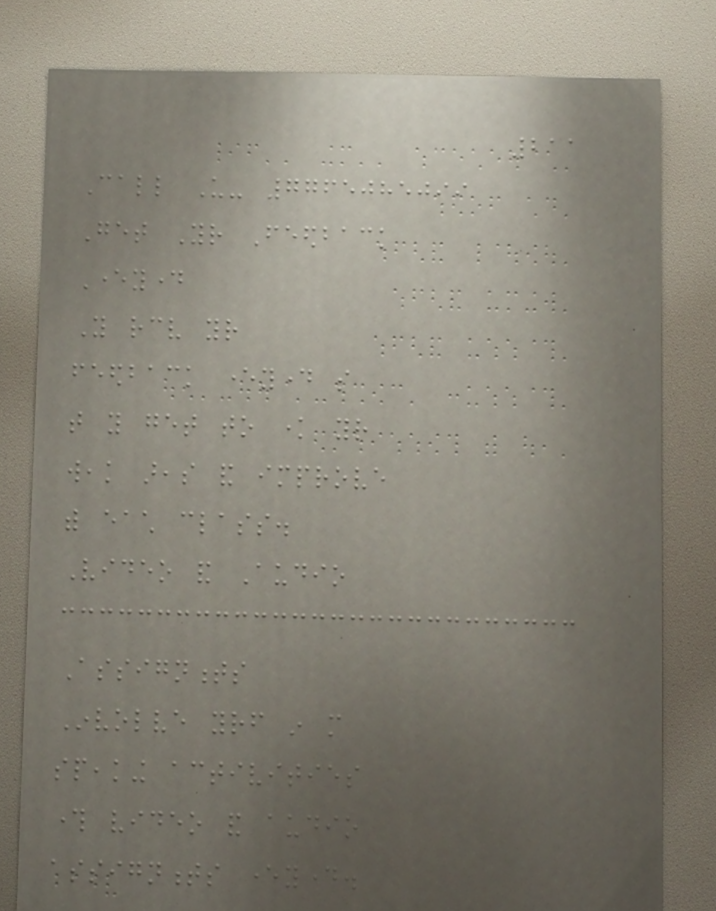211
Call Us- 7765085099
Get Your Feedback
Everyday
You receive your
feedback everyday so
that you get to know your
weak areas and improve
with each class.
Video and Audio
Assignments
Involve yourself in more
speaking activities
through video and audio
assignments everyday.
